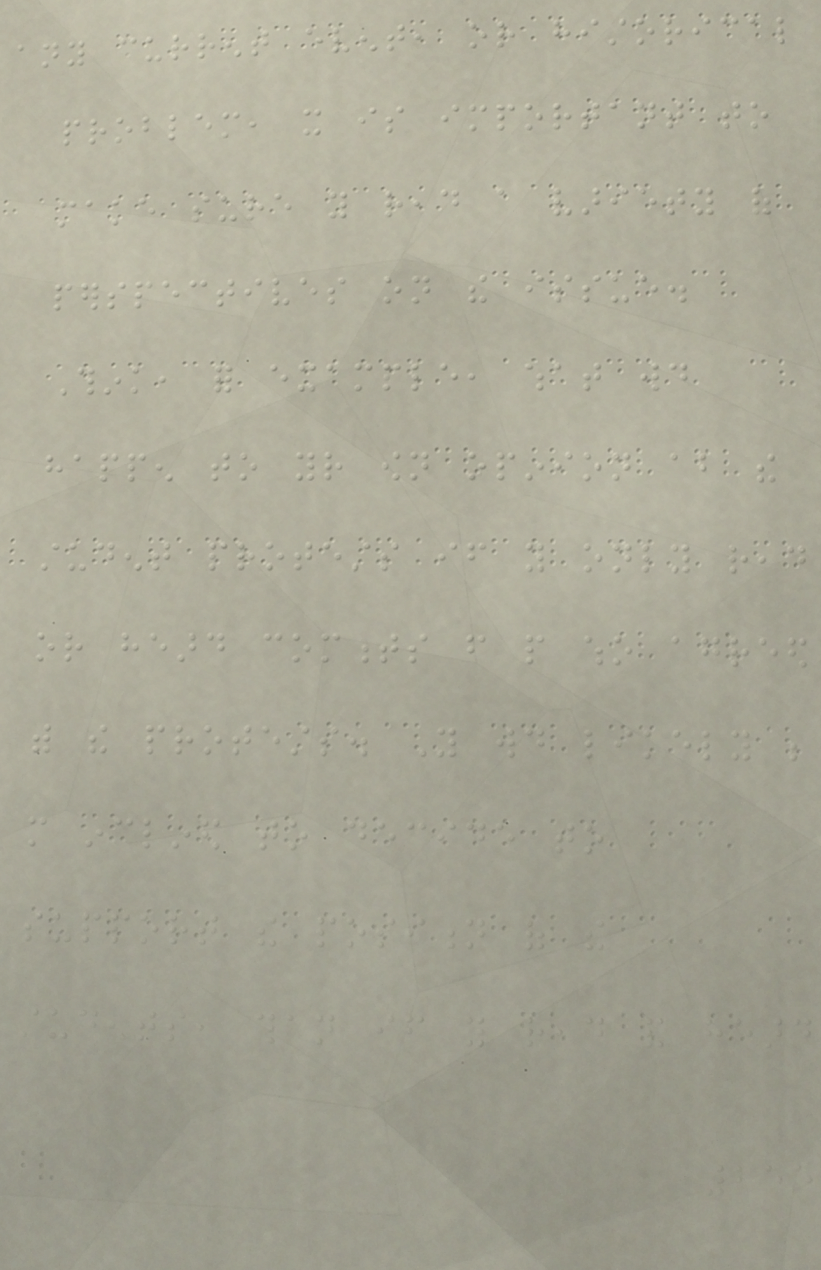any current event, or historical
problem, it is important to
make sure you read a variety of
perspectives on the issue.
Think, for example, what would
happen to your own opinion about the
student protests if you only read
or heard comments from people who agreed
with the protests. You would likely be
more inclined to decide to
support the position of the
students, than if you read and heard
255
